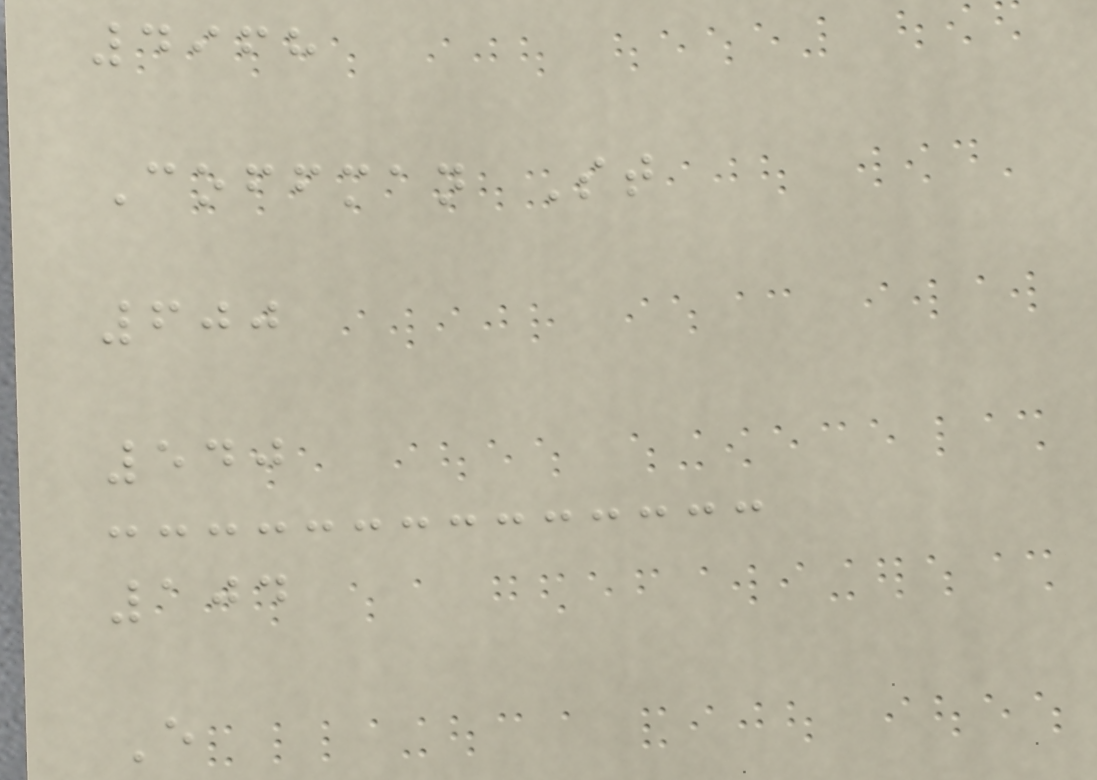4968
Coffman St
600
540
104
E
